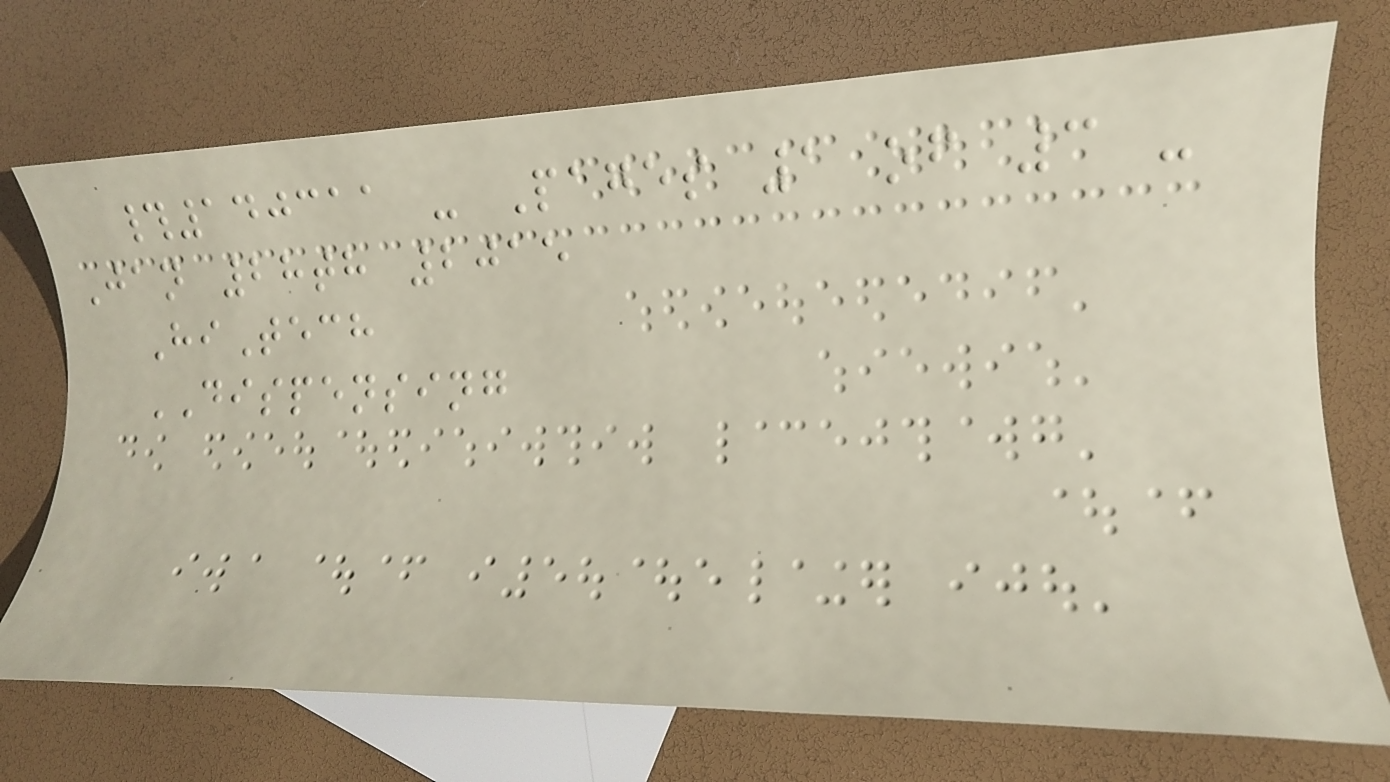#140311 - Pages 1 of 3 -
Jan 28th 2015
HiTech
DISPENSING
